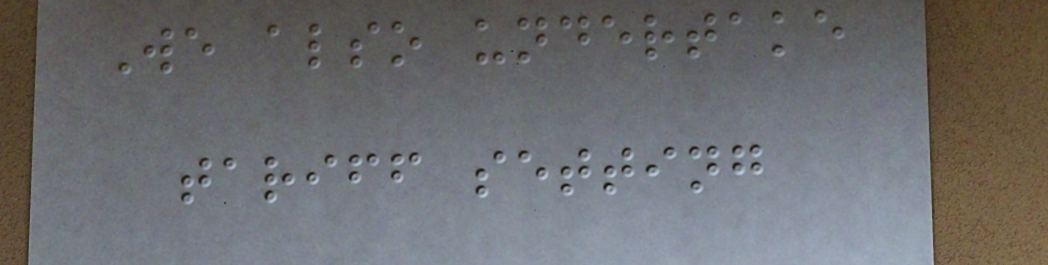We also undertake
tariff setting
